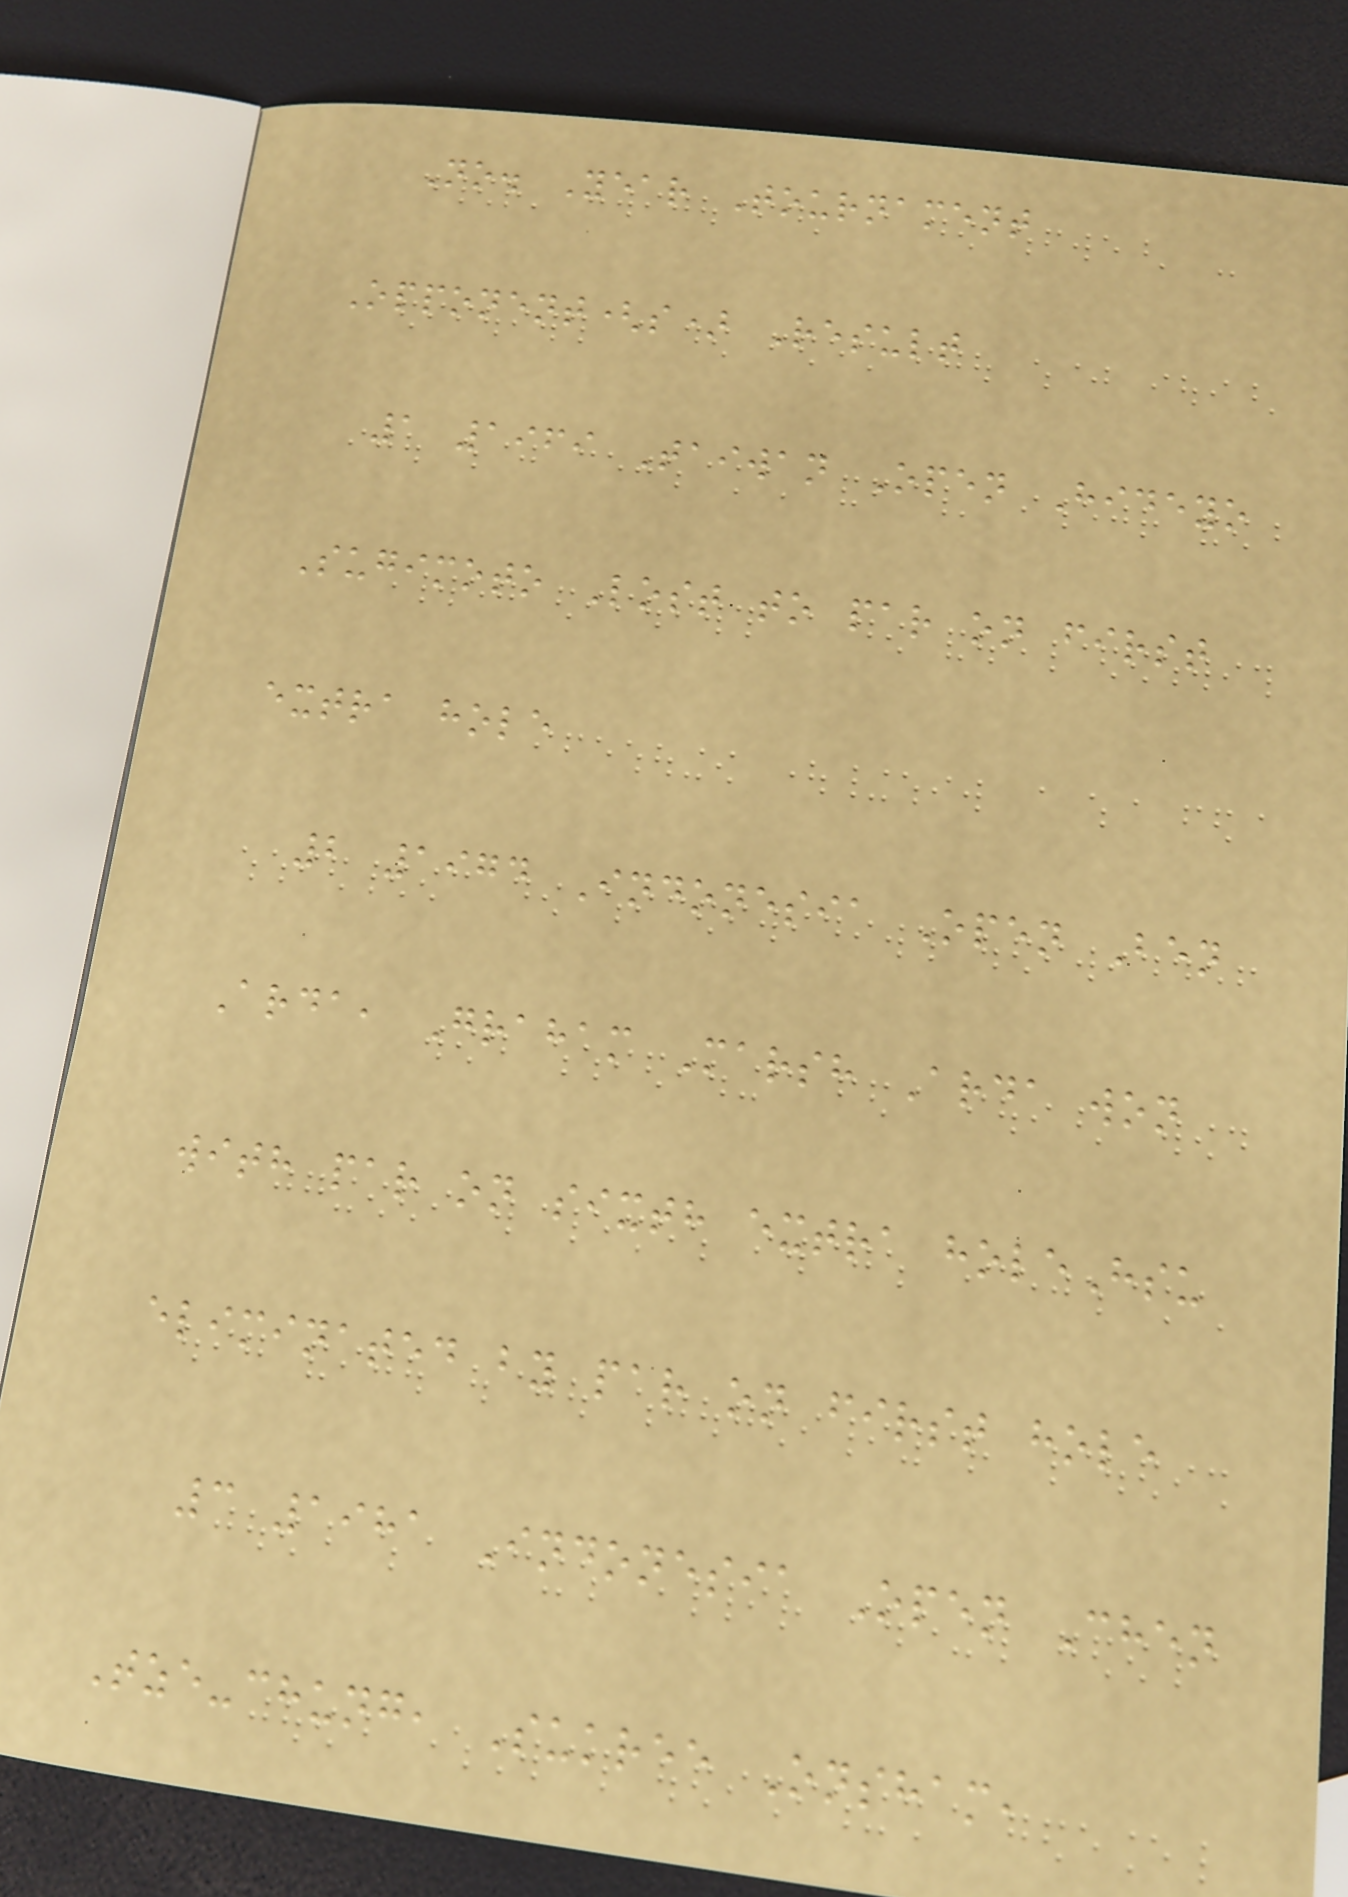No. Year Tournament
Opponent(s) Result
1 1969 Taiwan Open Hideyo
Sugimoto Lost to par on first
extra hole
2 1974 Indonesia Open Ben
Arda, Graham Marsh Arda won
with par on sixth extra holeHsu
eliminated by par on first hole
3 1981 Indonesia Open Chen
Tze-chung, Sukree Onsham,
